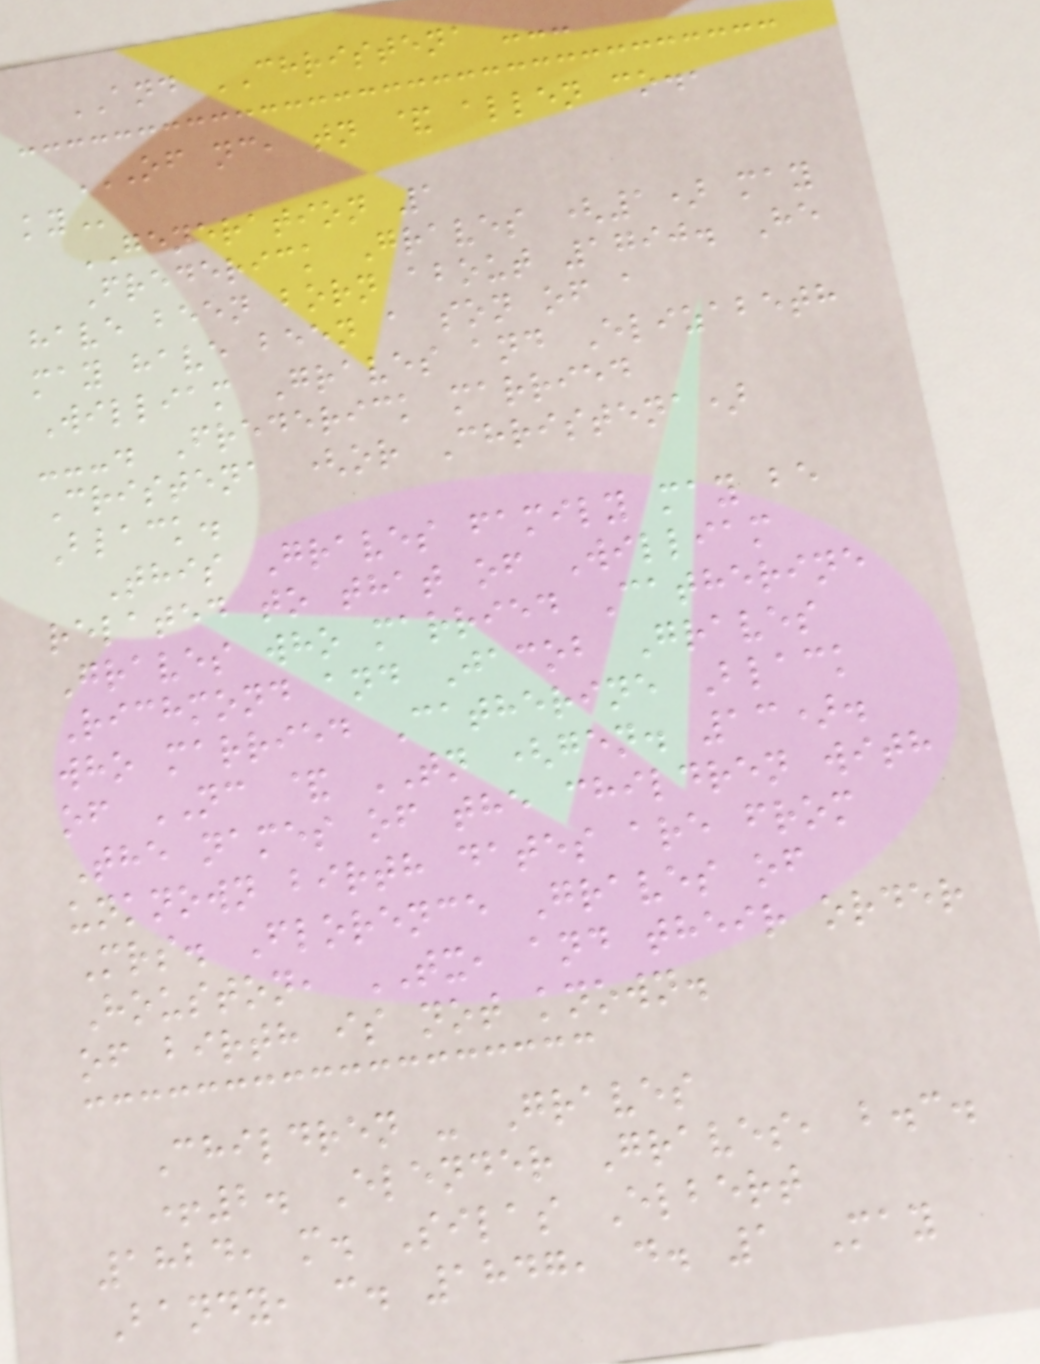AND CHRISTENA ---
OF NC, TN & ALLEN CO.,
KY
GENERATION 1
Frederick Graves (1) may
have been born about 1790. He
may have been a son of a
William Graves and Elizabeth
---. Frederick married
Cristena (or Christena)
Black.
This Graves family may be
related to that of William
Graves who married Catherine
Richmond and Jacob Graves
who married Catherine Black
of NC & TN (gen. 13).
The names of the children with
unknown birth dates are from
Mrs. Florence Graves of
Houston, TX, and their order
of birth is not known.
Children - Graves
+2. Elender Graves, b.c.
1824, m. Silas Elbert
Bandy, c. 1847, d. 1 May
